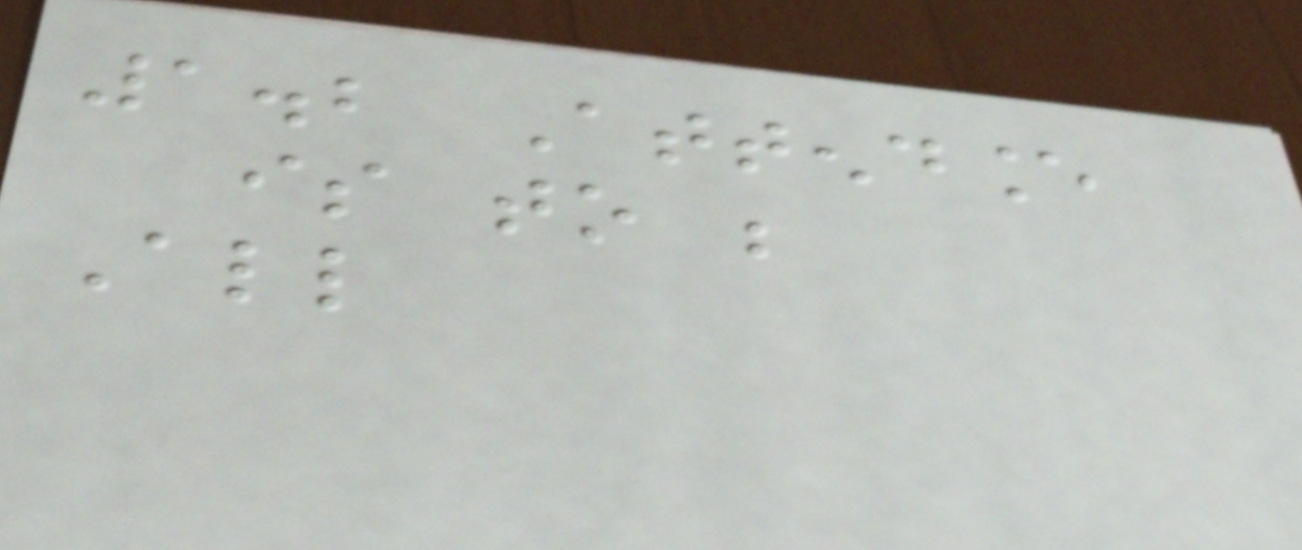1.2 Attendance
is to be
All
